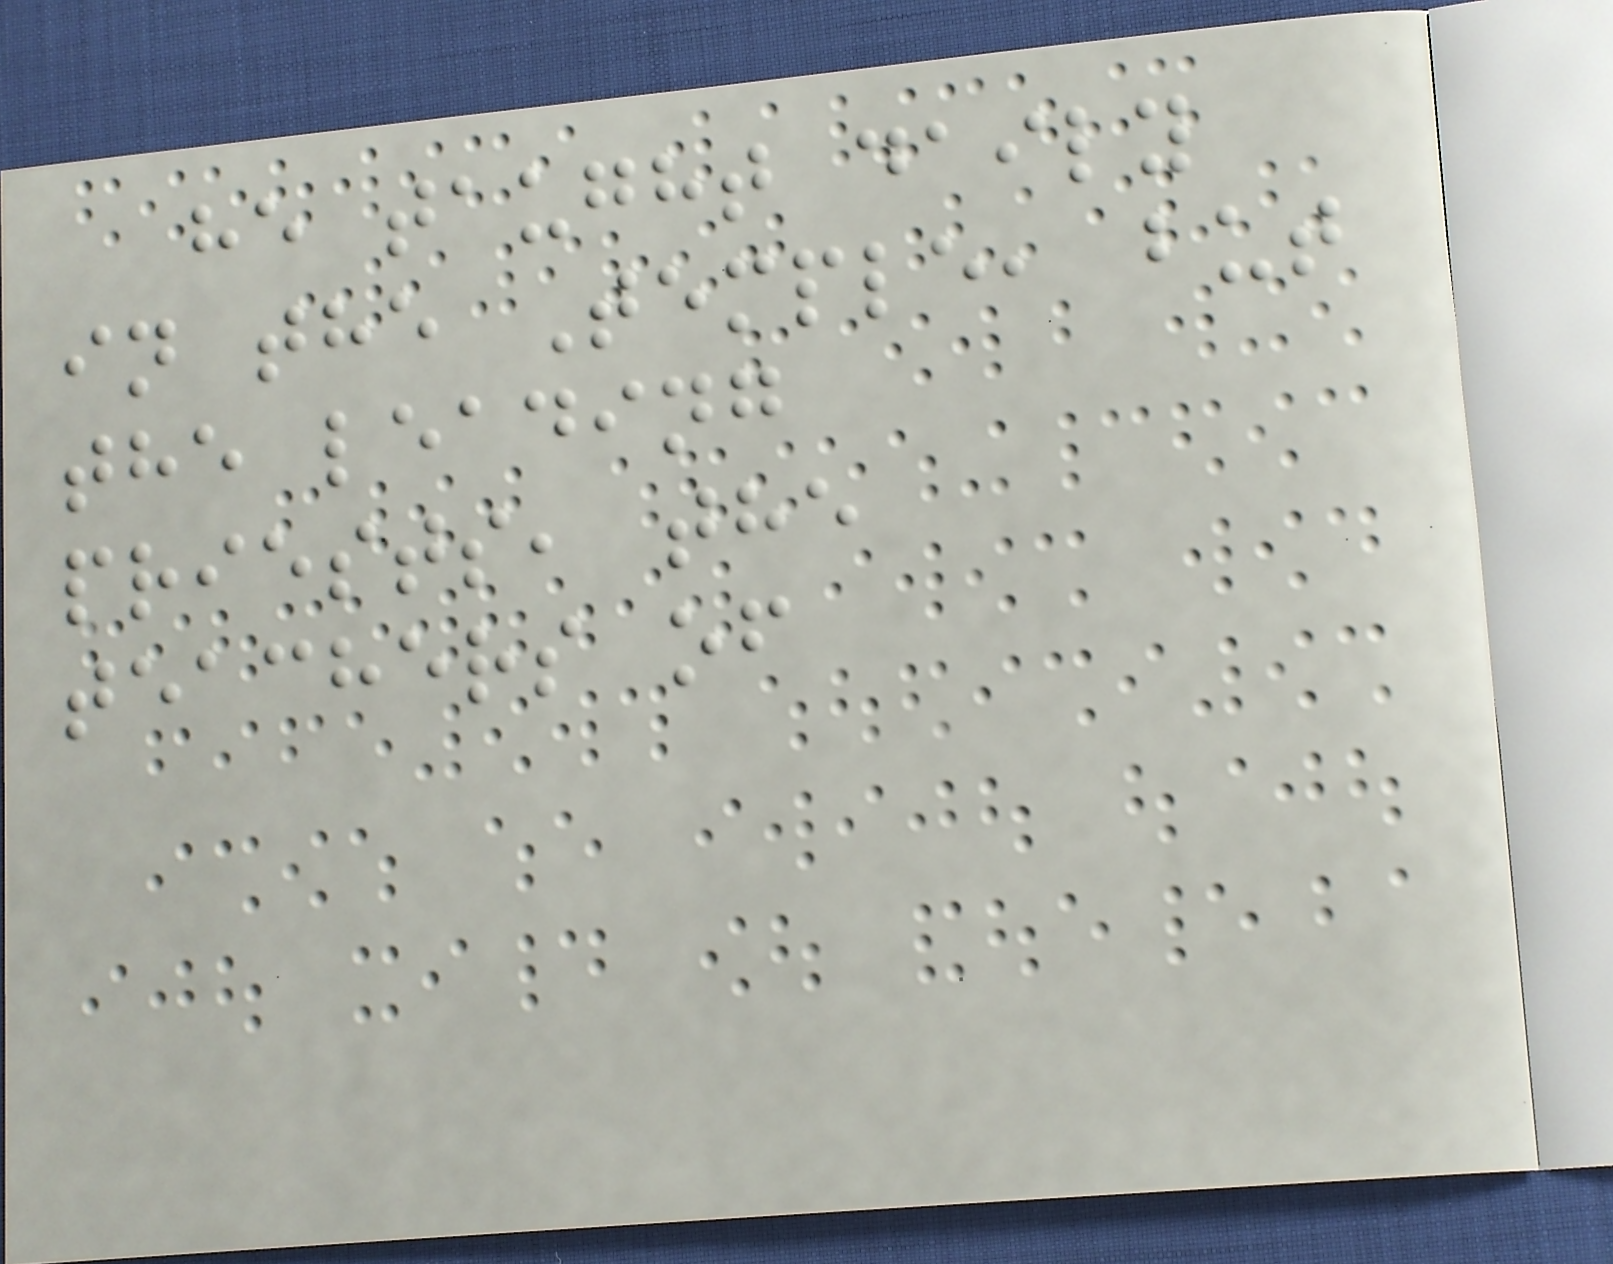he taught daily
in the Temple, but
the leading
priests, the
teachers of
